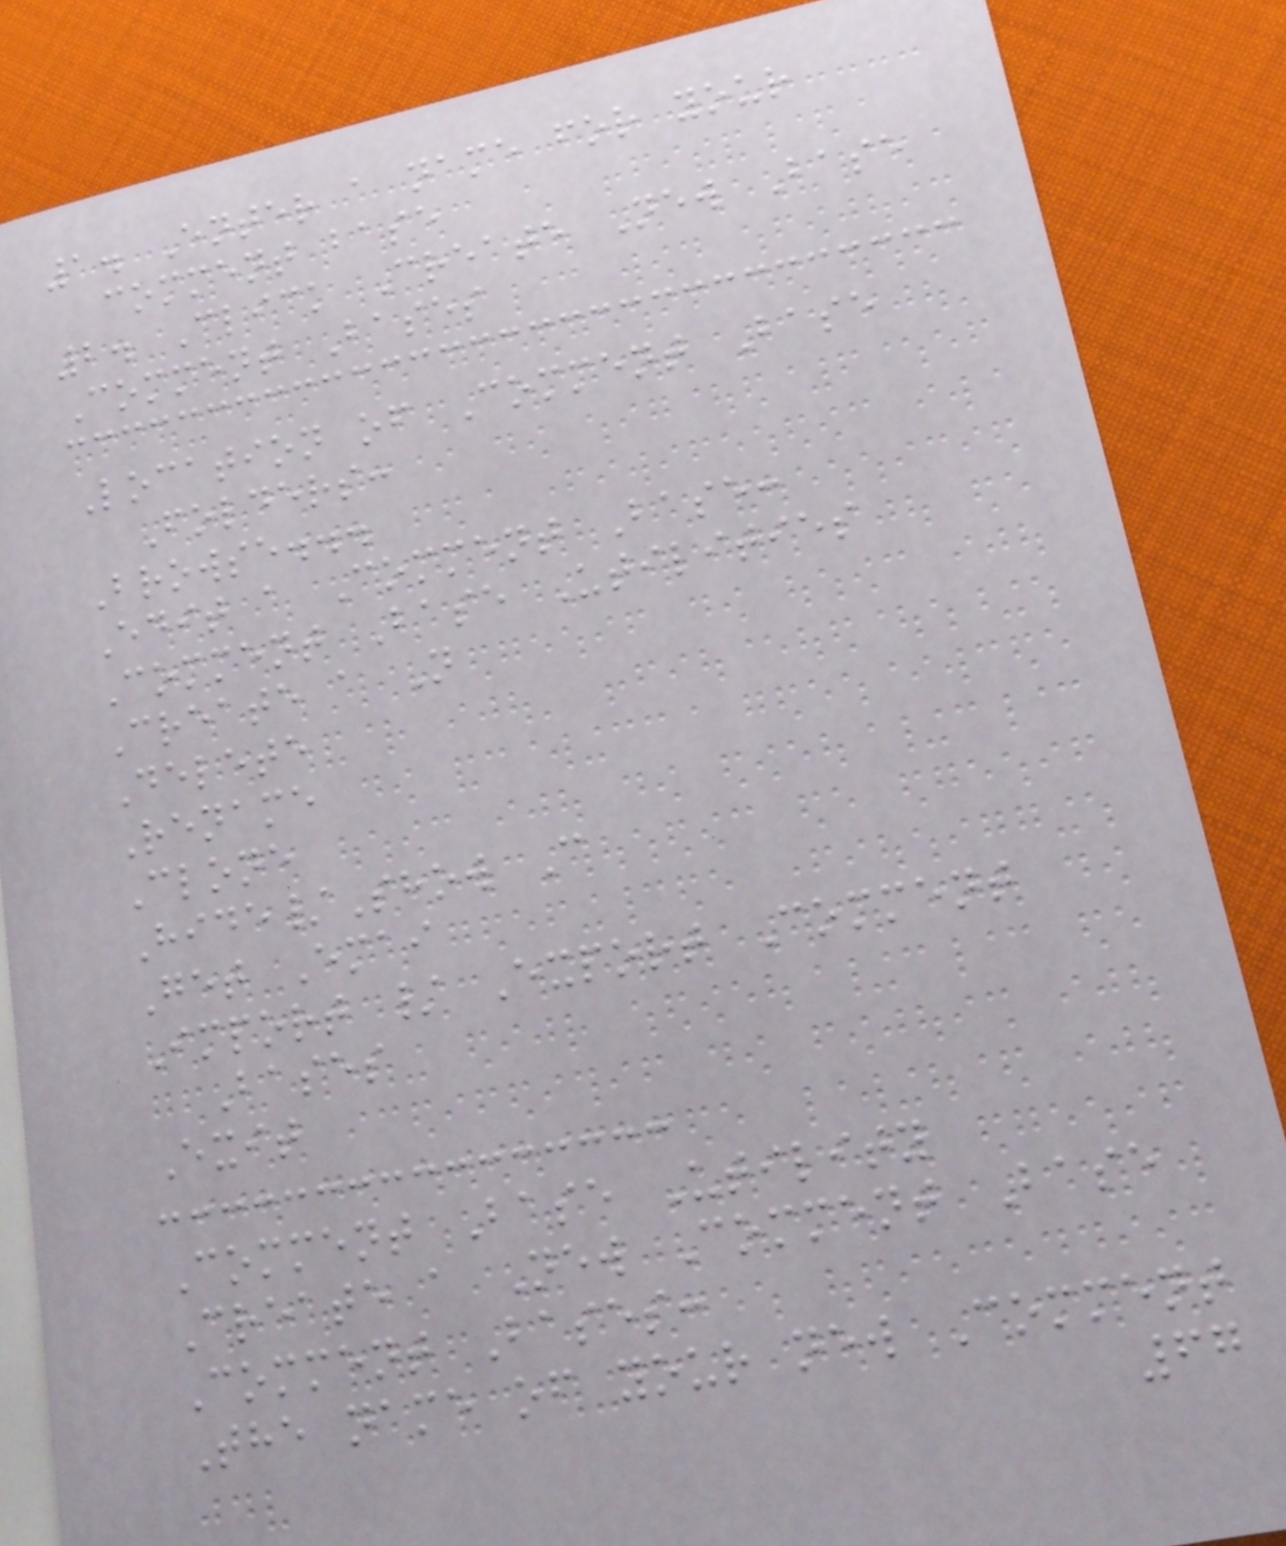1. Enter a name for your
comment base
2. Click Create New Base
Comment Bases
Location of Comment Base
Folders:
Browse...
Edit a Comment Base:
Comment Base Utilities
Create a N
Delete
Rename
Clone
Hide/Show C
Get Emai
Import / Export Comment
Bases
Exit
Comment Base Utility
Create a New Comment Base
Comment Bases:
The name of your new Comment
67
